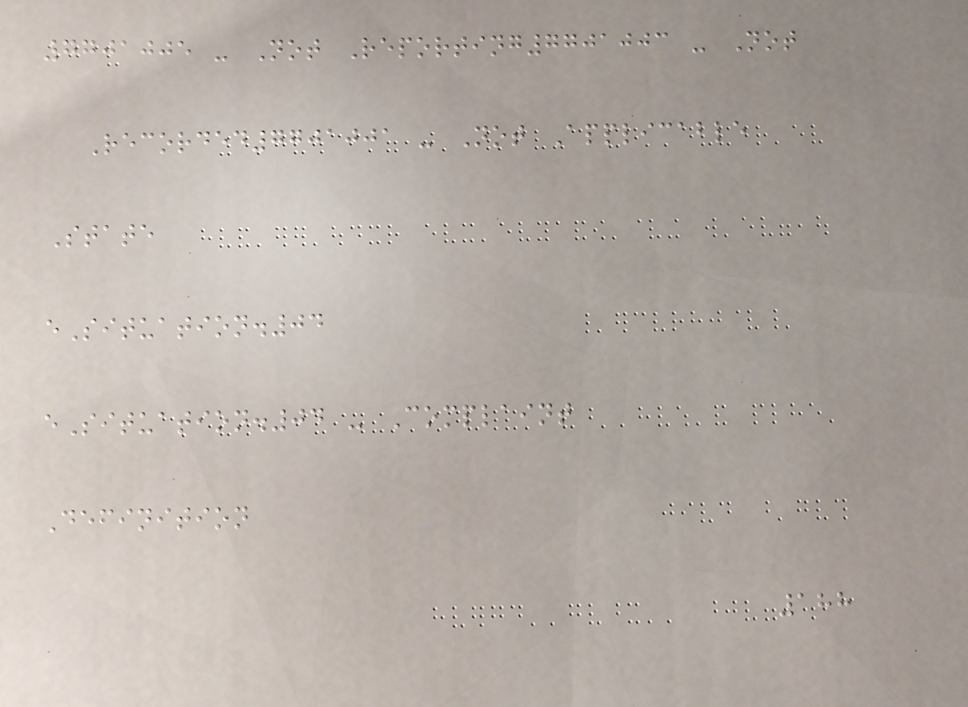7701005 - Not Reporting7701003 - Not
Recorded7701001 - Not Applicable
State
eSituation.04
eSituation.04 - Complaint
Definition
188
